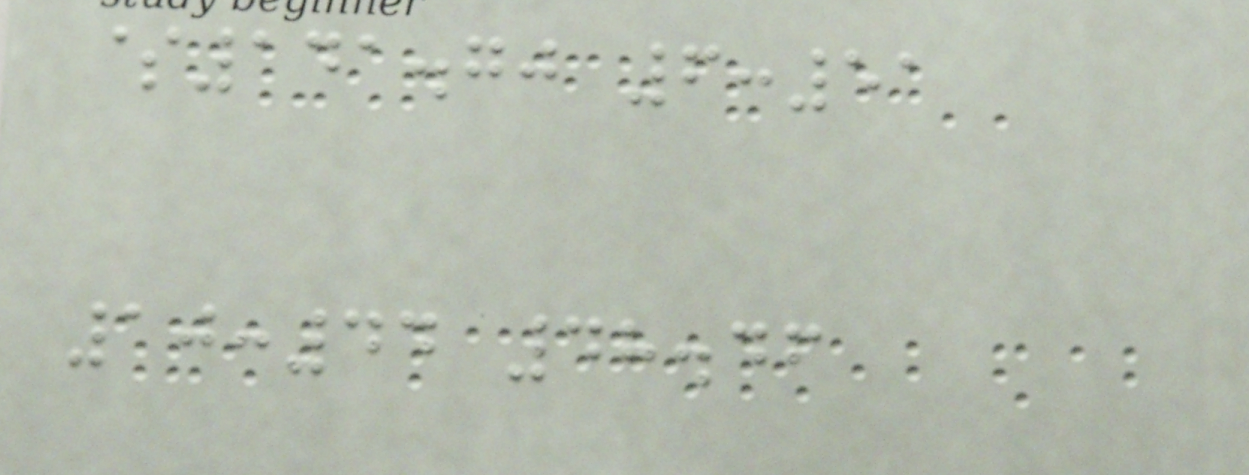$141.70 6:51
10:44 48.46
